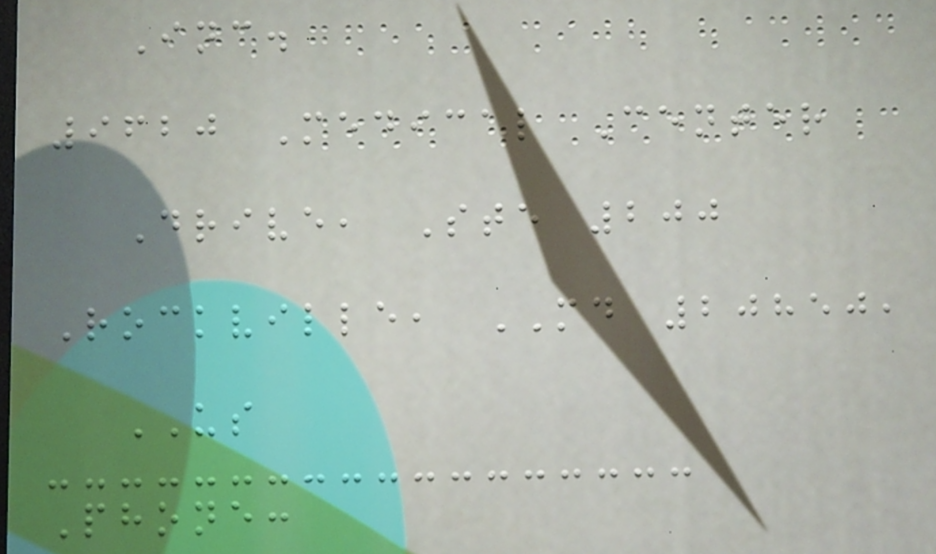Inc.
9620 Medical Center
Drive, Ste 200
Rockville, MD 20850,
US
Phone:
